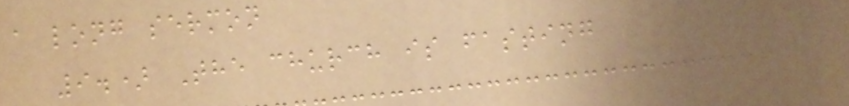a long sermon
9.) The church is fasting
